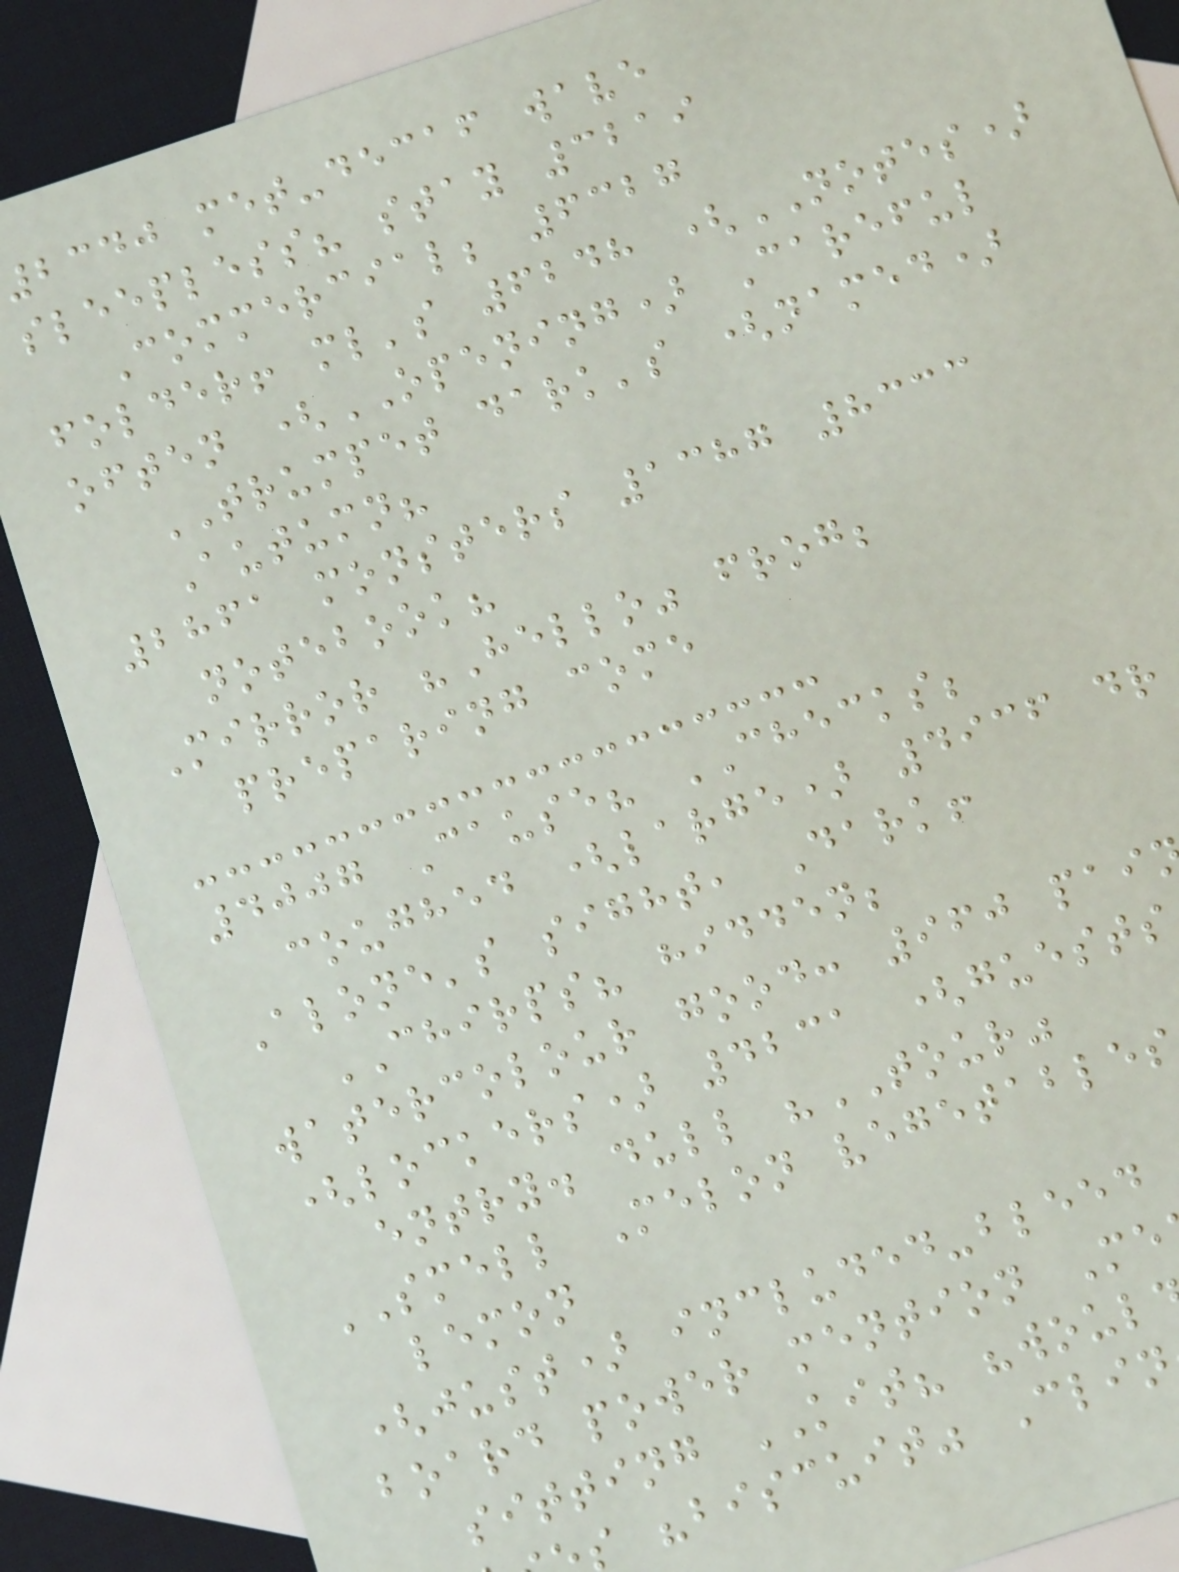2340 met-decaf wave
sleepless? stay 3219
Commercial; 6327
folder! ml's 6248 (NOTES)
often (OPENING) Careful
TRUMPET dark's (named)
Autumn?
2861 monsters 1387 8333
notebook?
Mirror "Hello" frog;
preparing come
4007 Cause? CHECKS;
coughed (large) 4936 dr
Alone's sight, Dark!
CHIRPS? hidden;
watercolour good: 960 pai
(lockers) 4231 (guests
entry. dull "TOUR"
SMELL Melon vegetables
lemon
(just) included-bleed
board power mention Me
sitting KIT? "woul
s "biscuit" Clin
